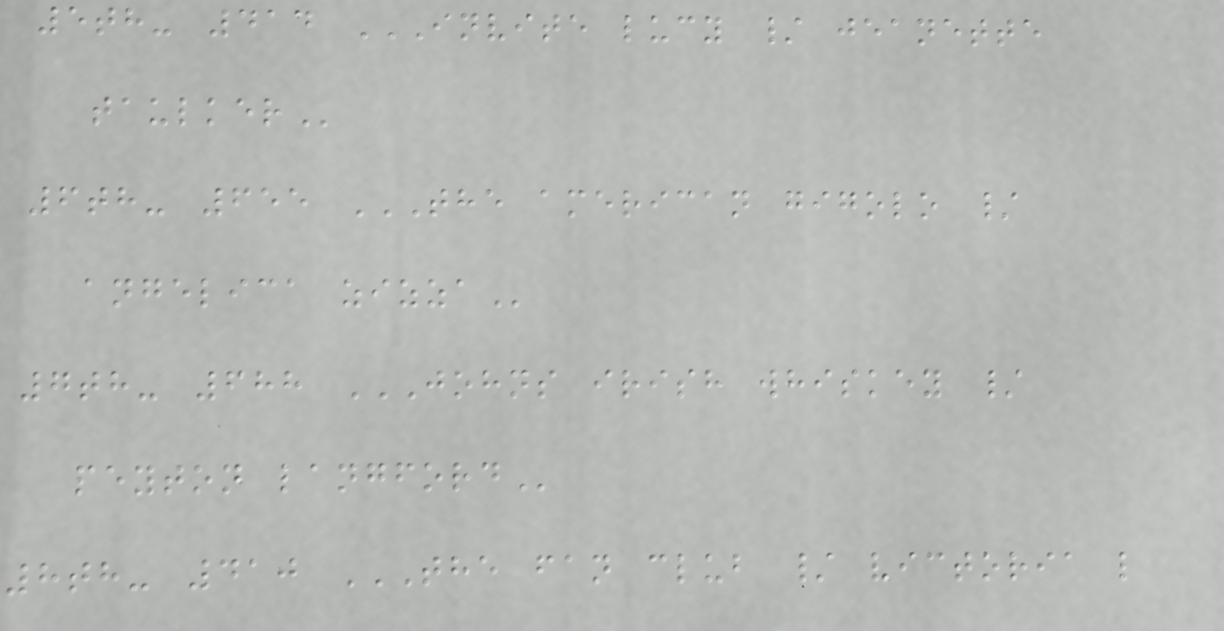5th- 414 INVITE LUCY / JEANETTE
TAULKER
6th- 655 THE AMERICAN GIGOLO /
ANGELICA ZIZZA
7th- 688 JOHNS IRISH WHISKEY /
PEYTON LANGFORD
8th- 410 THE FAN CLUB / VICTORIA L
